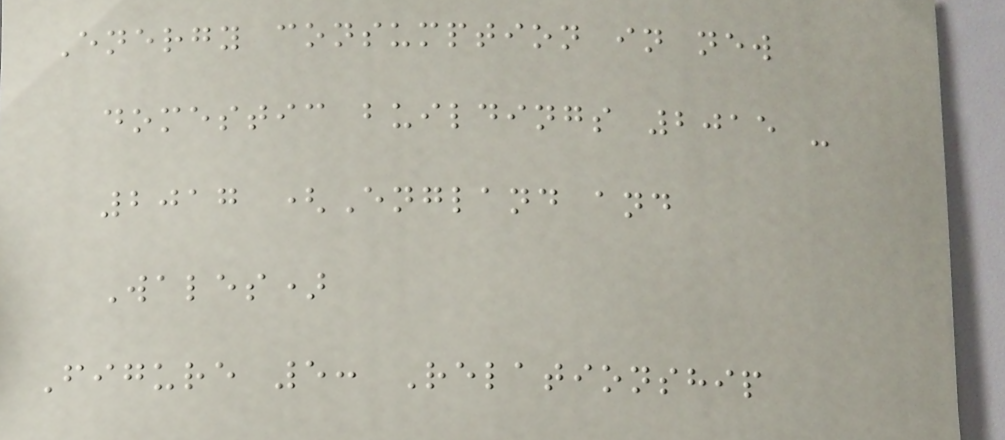Energy consumption in new
domestic buildings 2015 -
2017 (England and
Wales)
Figure 5: Relationship
